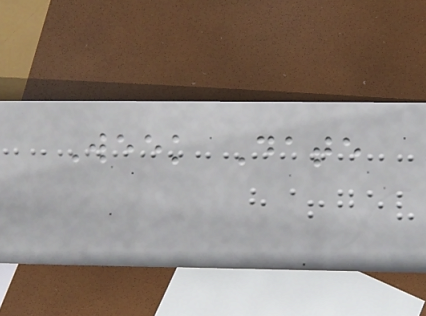Week Date
